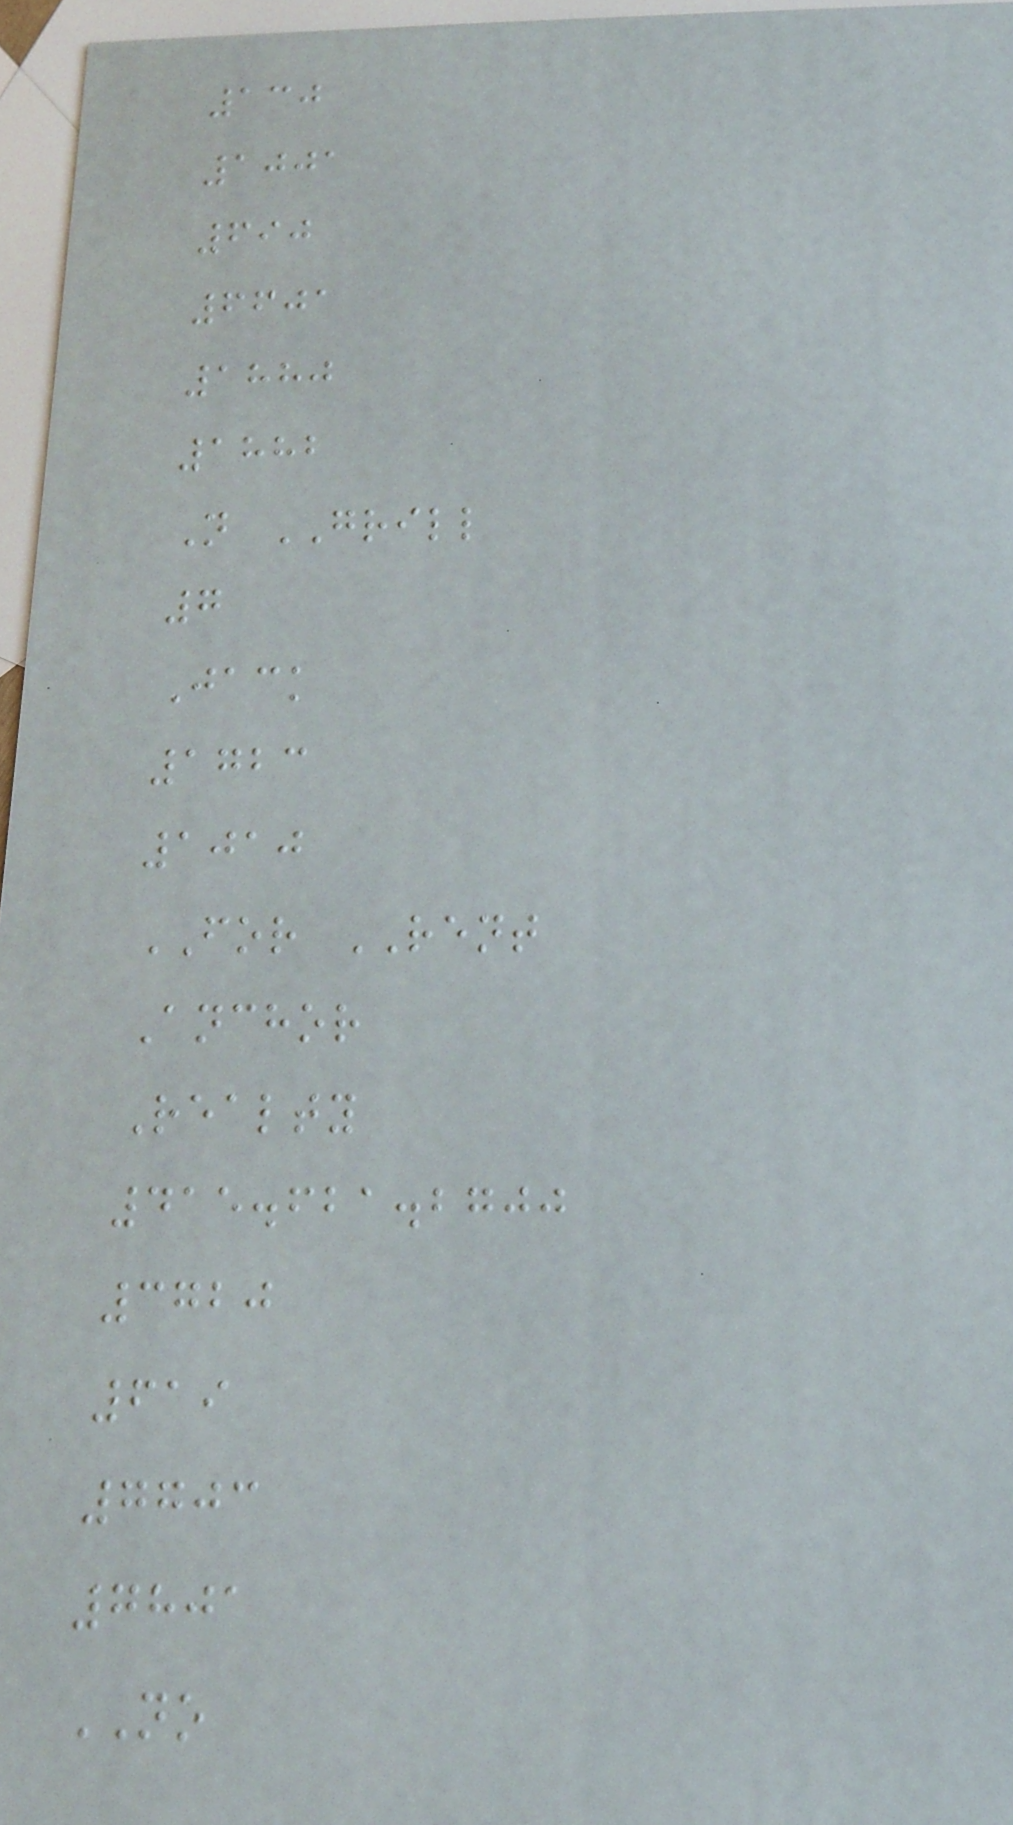130
1001
690
6601
1880
1882
N GRILL
7
Jack
1723
1010
FOR RENT
Anchor
Realty
415.621.2700
3720
619
7703
7801
NO
